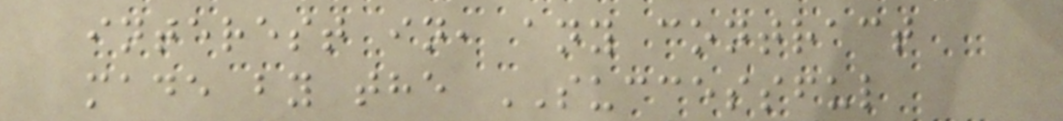interest in, any contract
made by the SUCCESSFUL
